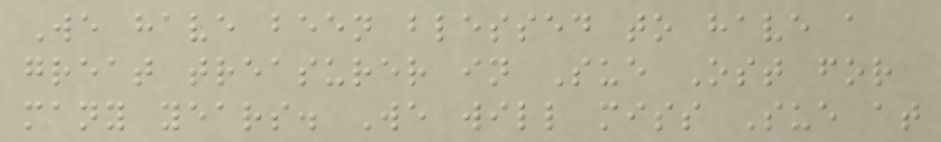We have been blessed to have a
great treasurer in Sue Ost for
many years. We will miss Sue at
